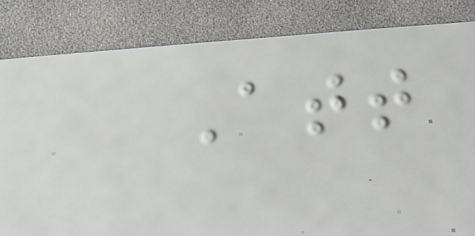Att
